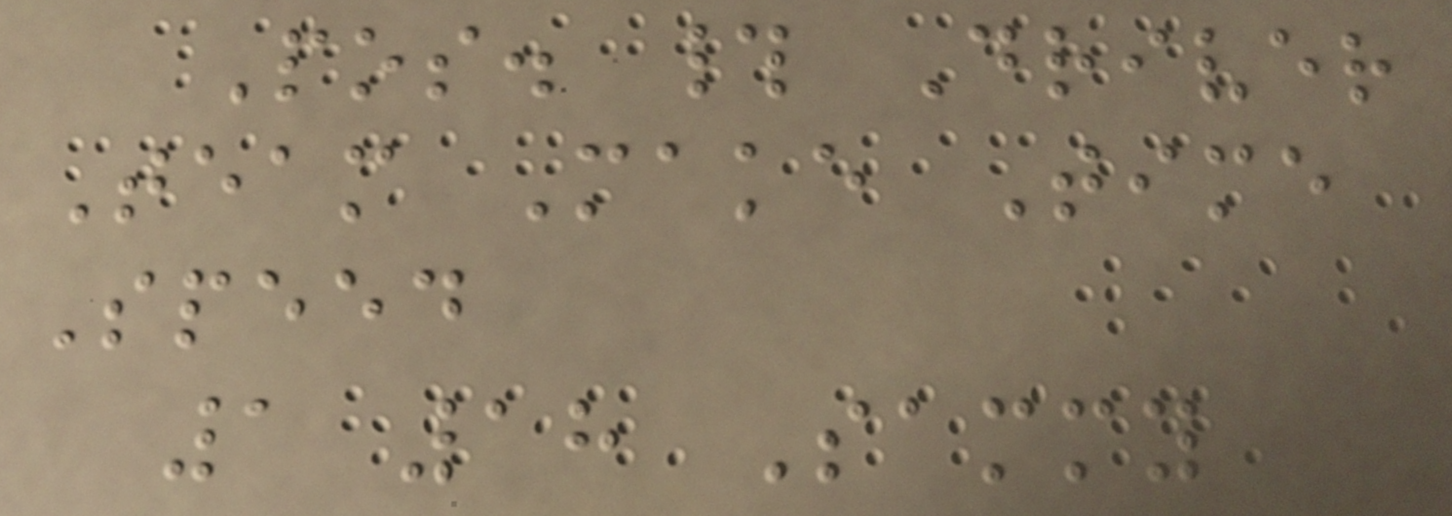Pos. # Driver
Team Make Time
Speed
1 18 Sammy
